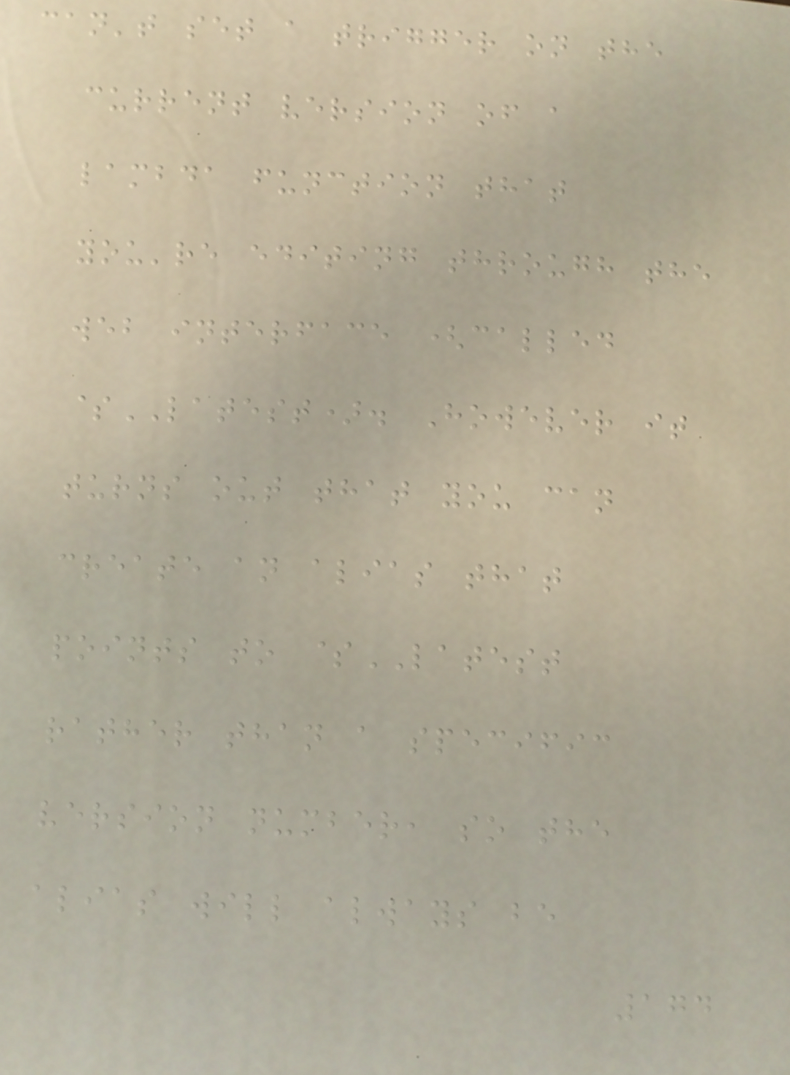can't set a trigger on the
current version of a
lambda function that
you're editing through the
web interface (called
$LATEST). However it
turns out that you can
create an alias that
points to $LATEST
rather than a specific
version number, so the
alias will always be
174
